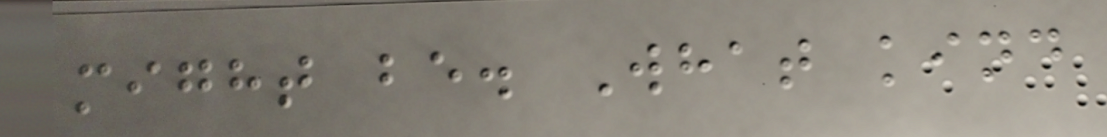might be. What kind
